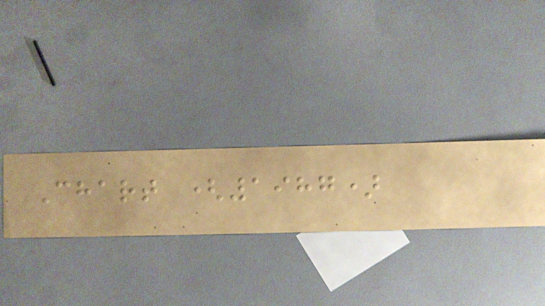Chart (1987)
